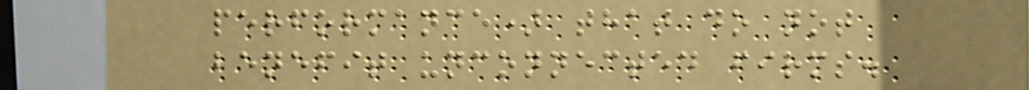performance) that do not
benefit unconnected firms.
